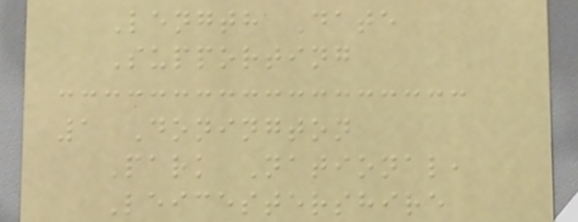Length Date
Supporting
1 Donington
Park National,
Leicestershire
